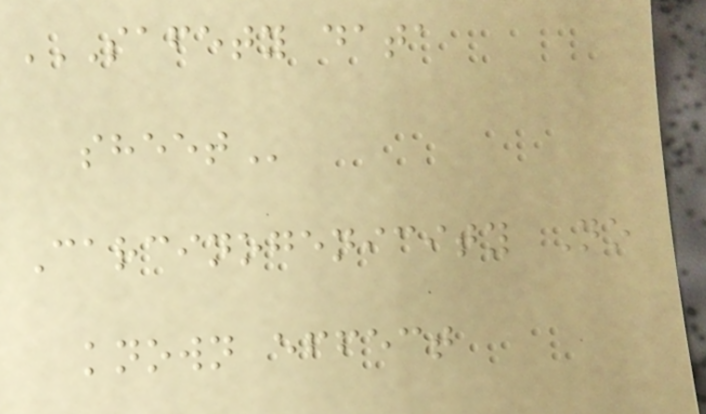SAFETY DATA
SHEET
Carcinogenicity No
known effect
